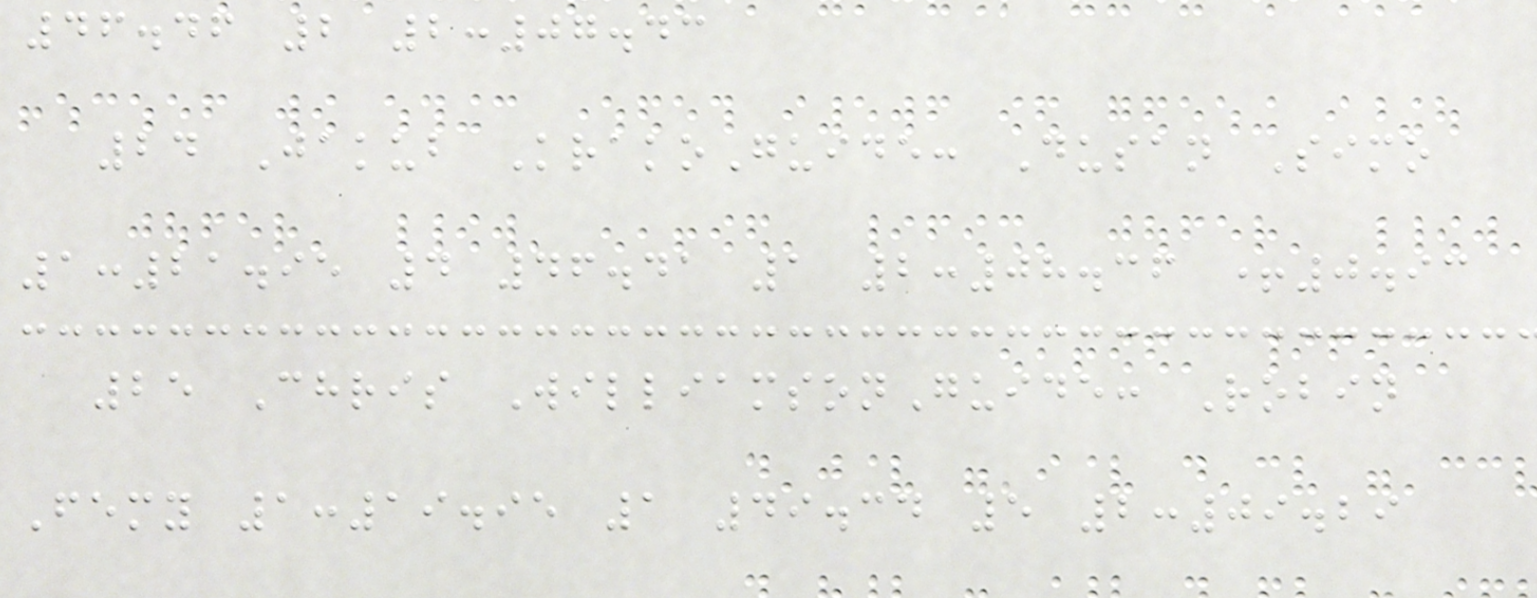46.46 2 2:07.43
24 Jakub KrakoGuide: Dusan Simo
1:21.95 4 46.41 1 2:08.36 +0.93
25 Chris WilliamsonGuide: Robin
Femy 1:19.95 1 49.34 5 2:09.29
